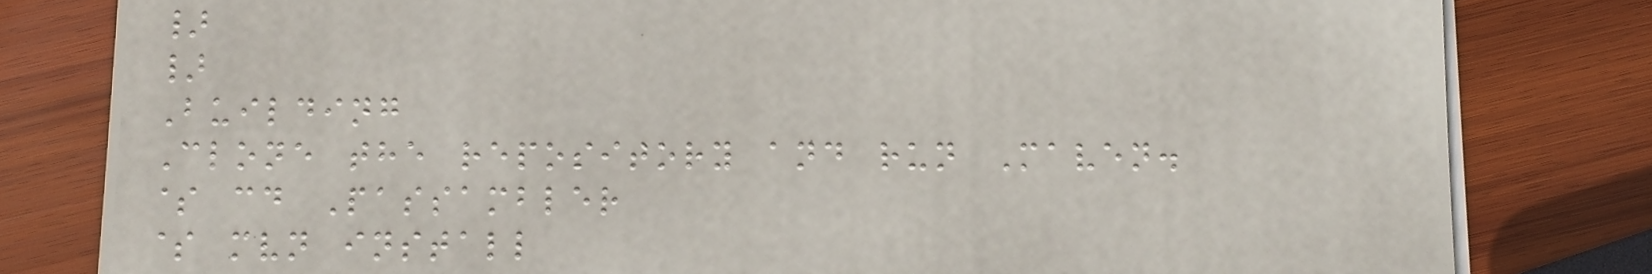}
}
Building
Clone the repository and run Maven.
$ cd Passambler
$ mvn install
